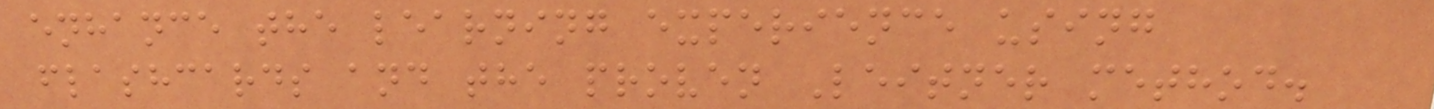enhance the learning experience using
flashcards and the proven Leitner method.
